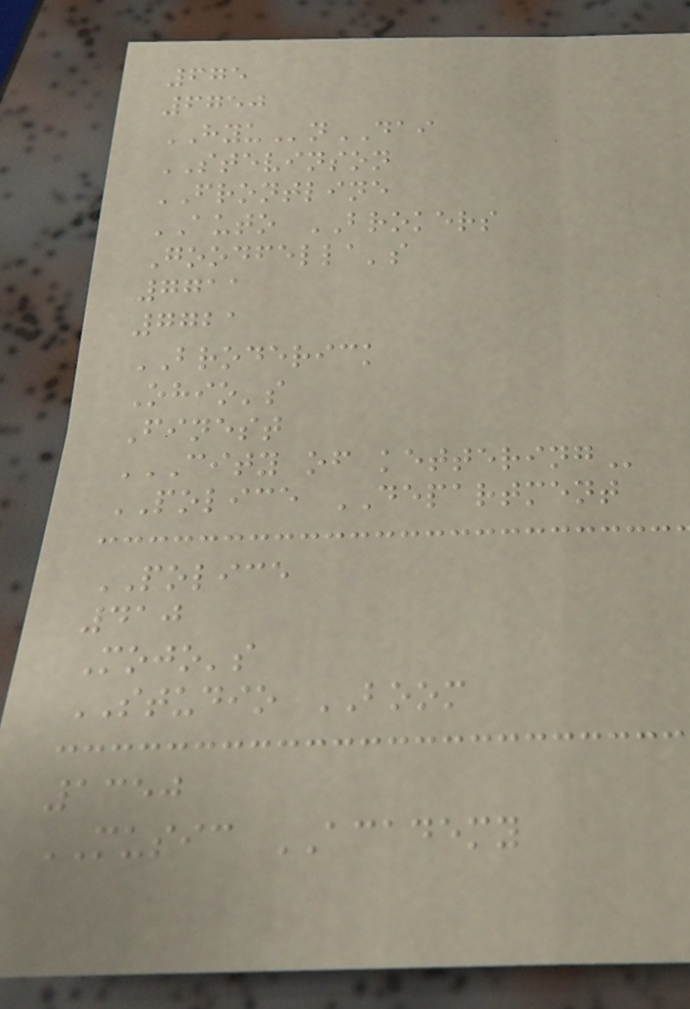675
6750
HYUnDAI
STEVINSON
FRONTLINE
AUTO BROKERS
Goodfella's
7711
7721
BRODERICK
Ohio's
Finest
CITY OF KETTERING
POLICE DEPARTMENT
POLICE
410
Mojo's
STUDIO BOOM
1350
MUSIC ACADEMY
